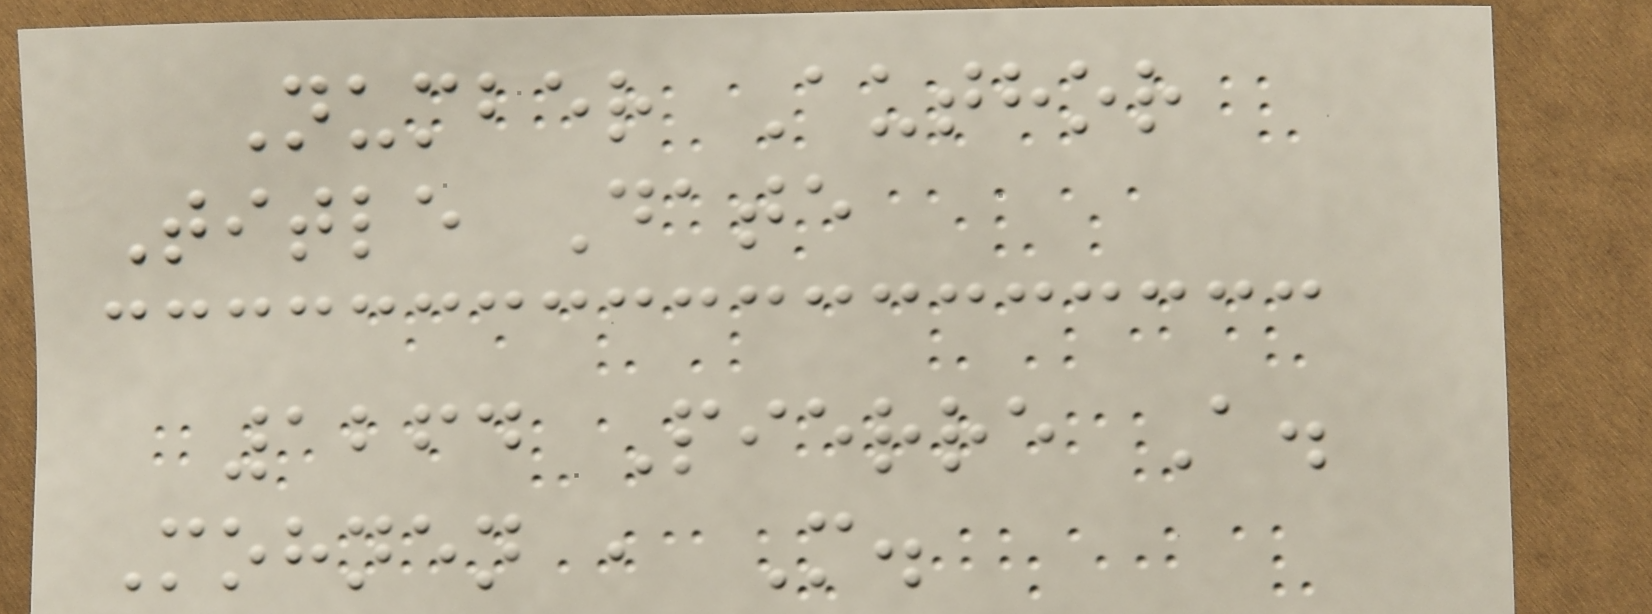Number Author
Title Date
1264 Pierre A.
Mohnen , M.
